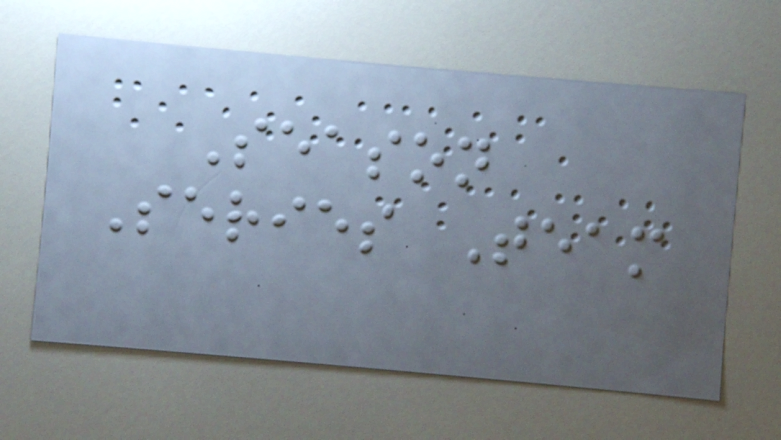Season
Series Team
